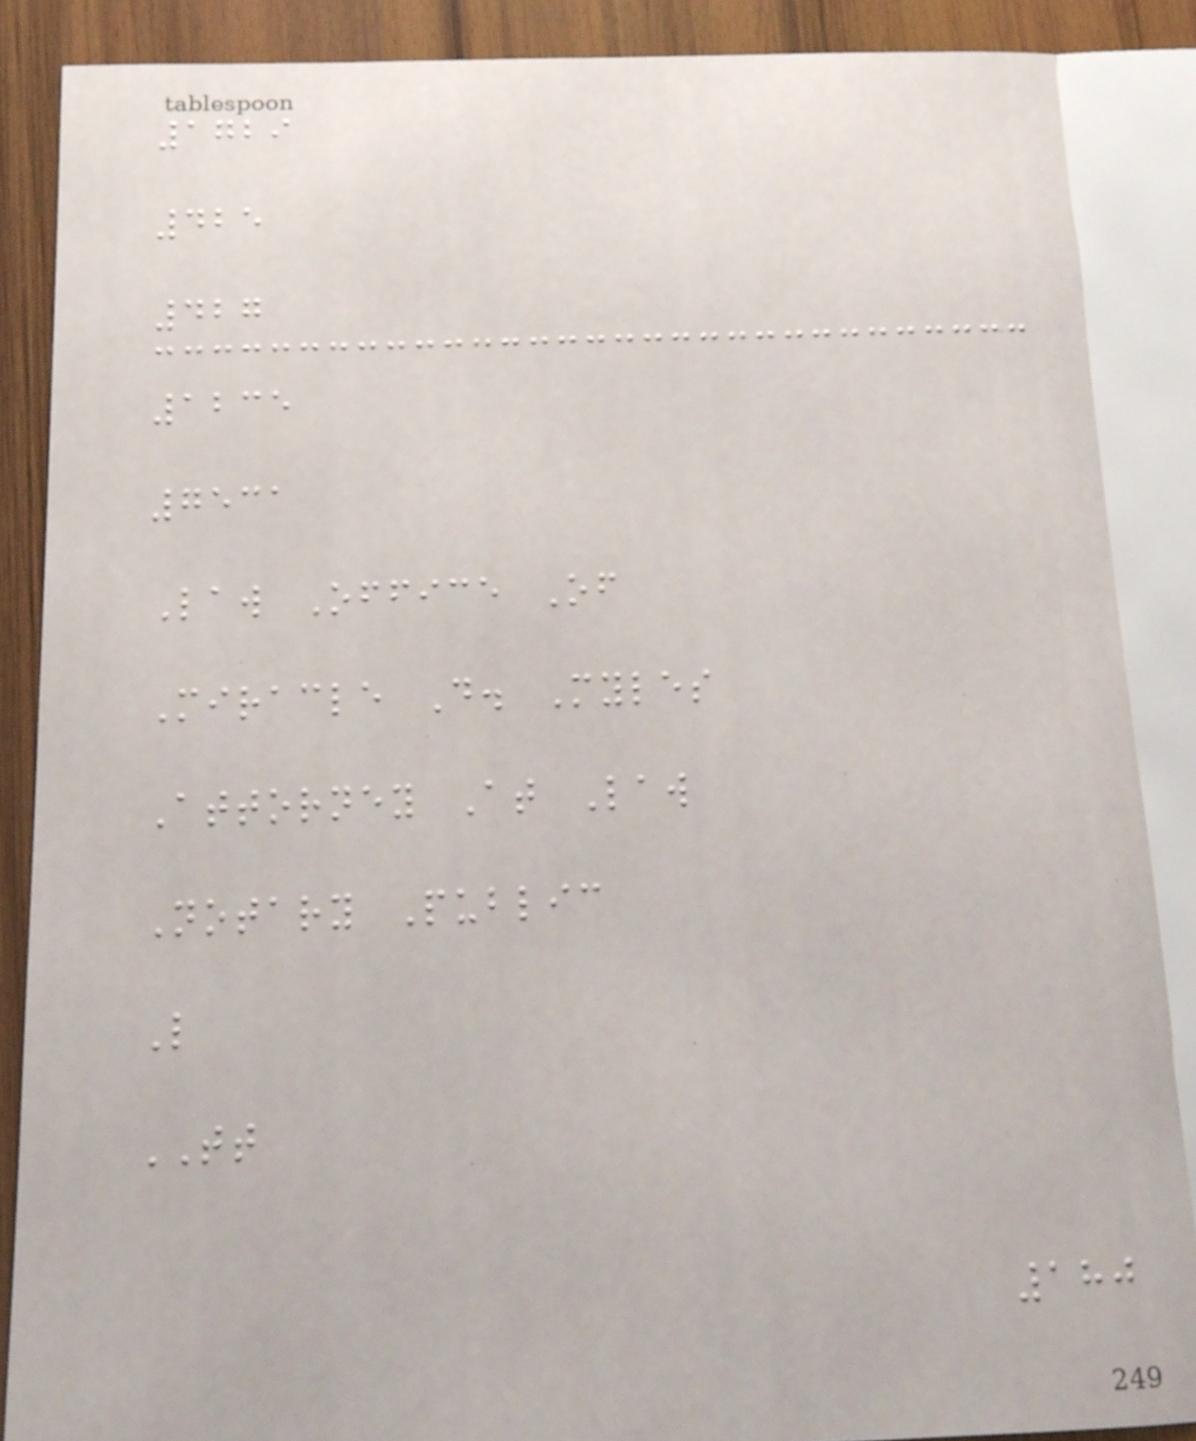1729
425
427
1235
7531
Law Office Of
Miracle D. Myles
Attorney At Law
Notary Public
L
TT
180
